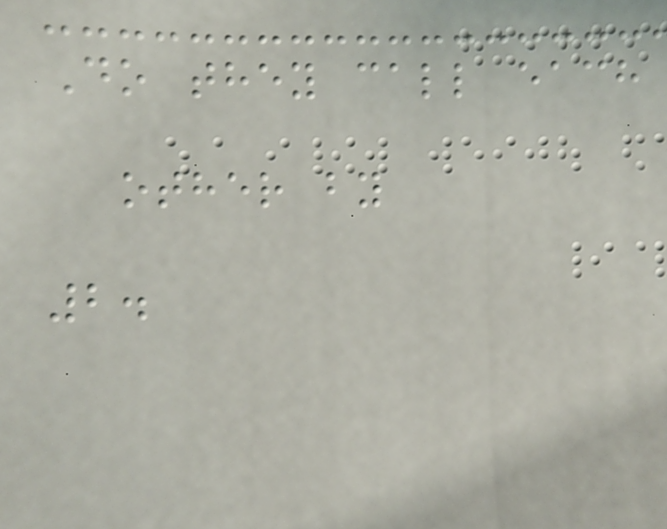Do they call each
other by
2.
